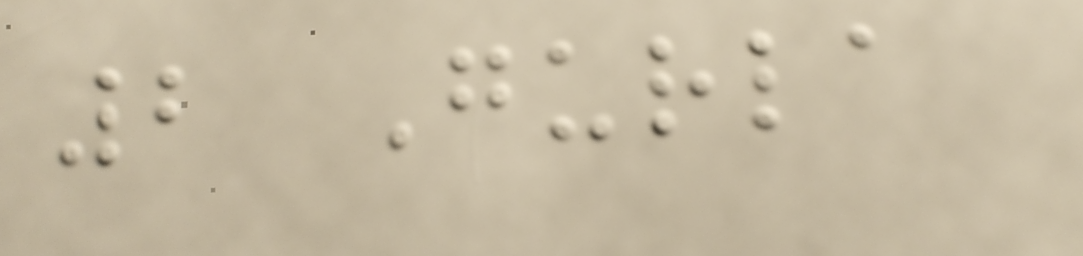2 Gurla
